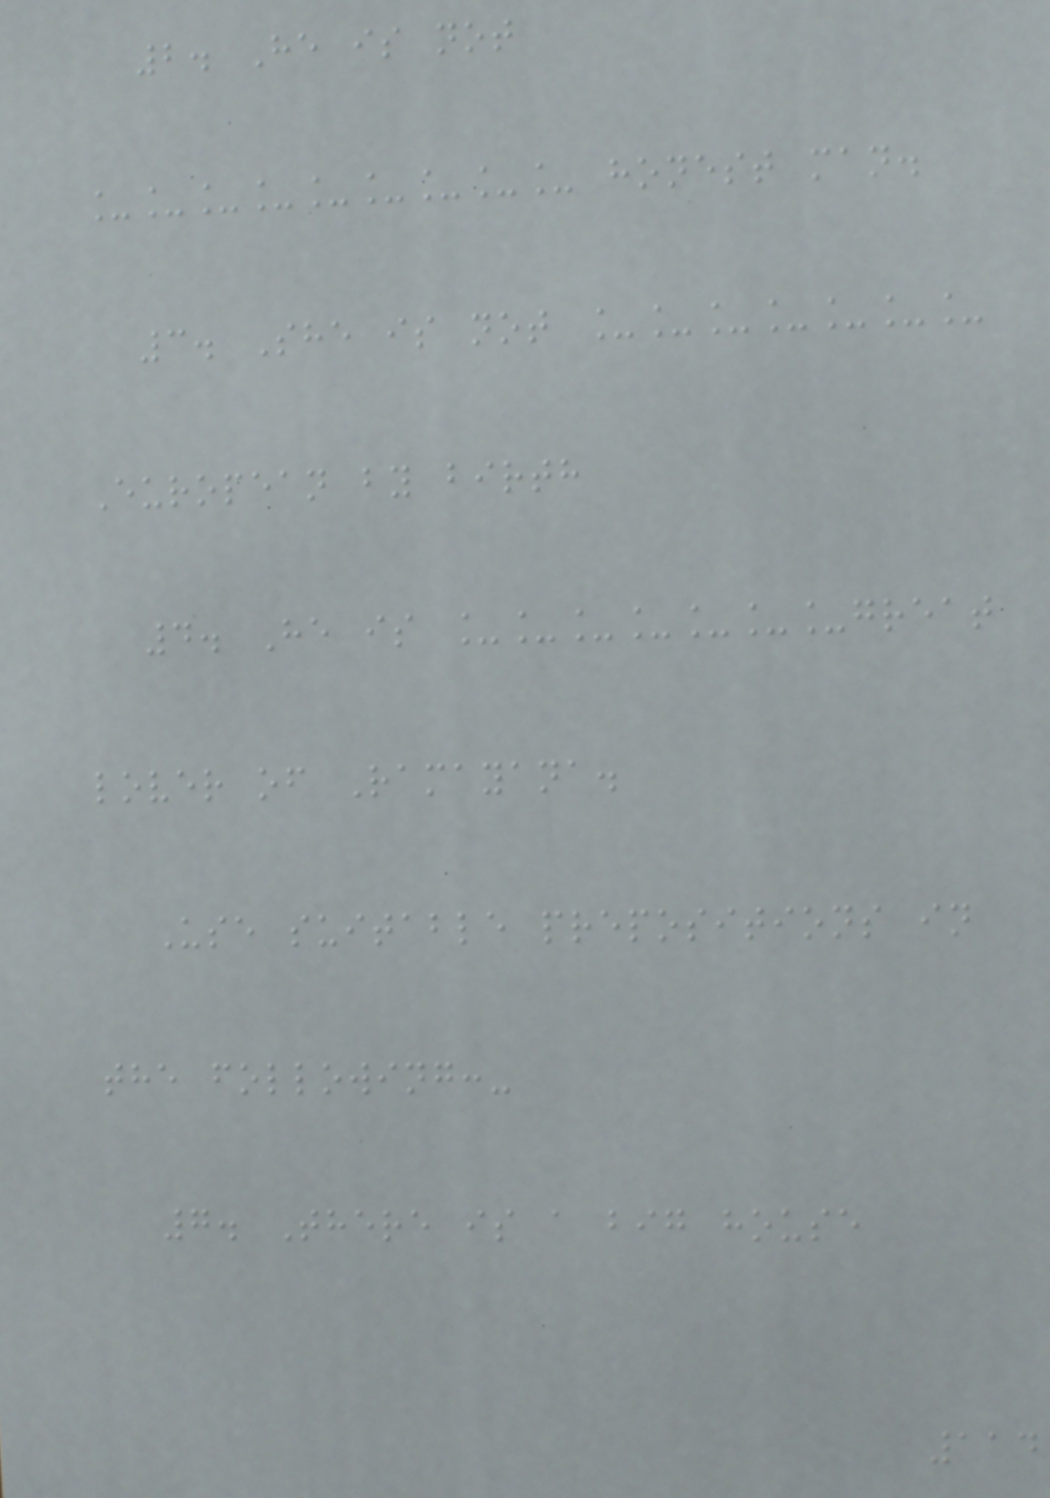2. He is not
_________ honest man.
3. She is not _______
European by birth
4. He is _______great
lover of Ramayana.
Use suitable prepositions in
the following:-
7. There is a big house
114
